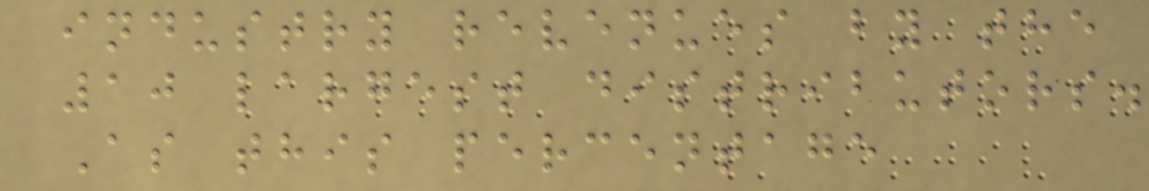industry revenues by the
10 largest distributors.
As this percentage
